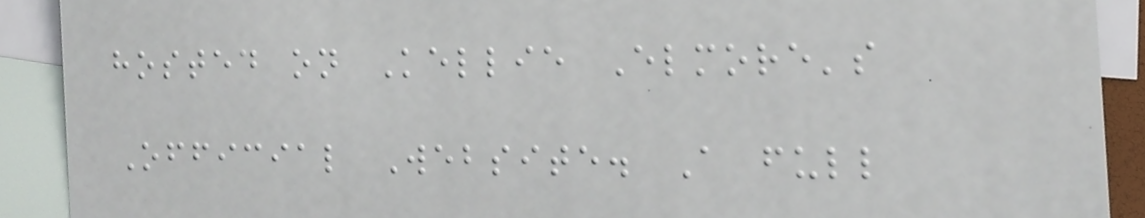hosted on Kellie Elmore's
Official Website. A full
